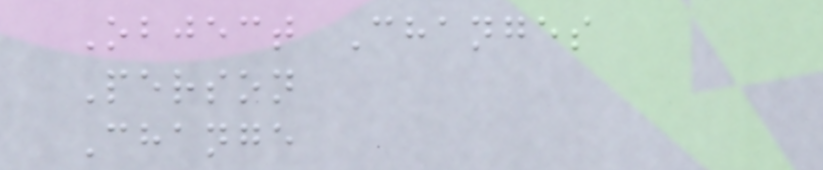Object Changes
Person
Change
